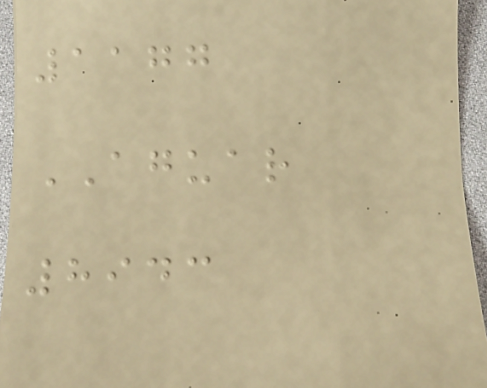1177
AGUAR
8943
